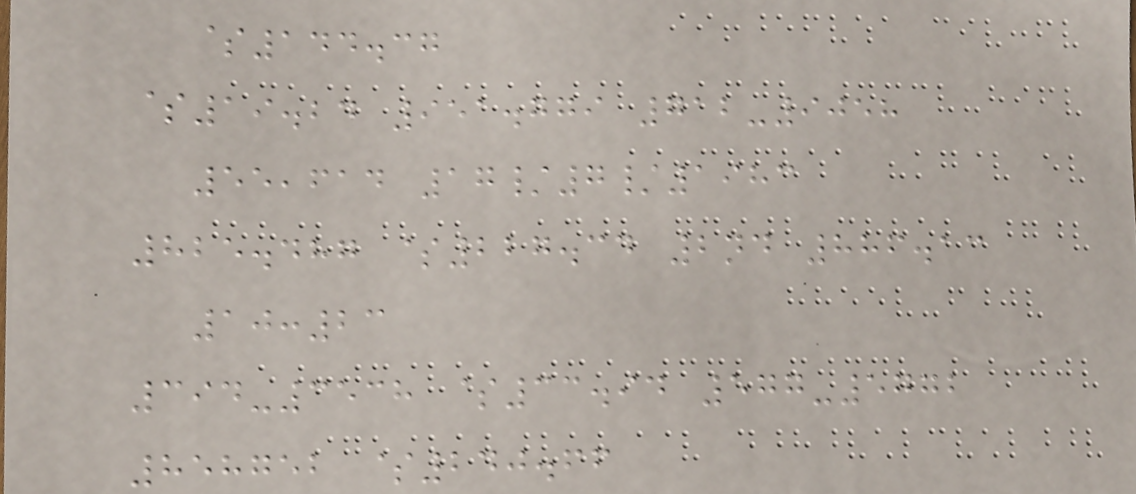$144.37
$19.24 951.779 712-9058
55,614 17/7/1983
825.487 $227.34 2nd 886.13
10:23
394-3538 $33.94 577-5772
858752 $240.66
